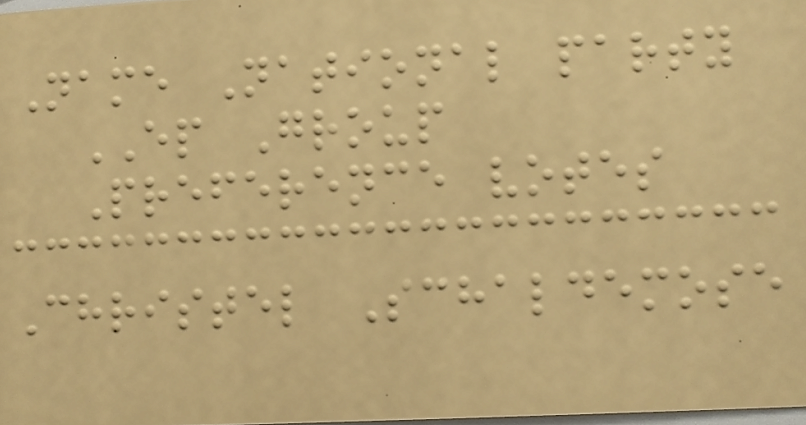Name National party
EP Group
Preference votes
Christel Schaldemose
